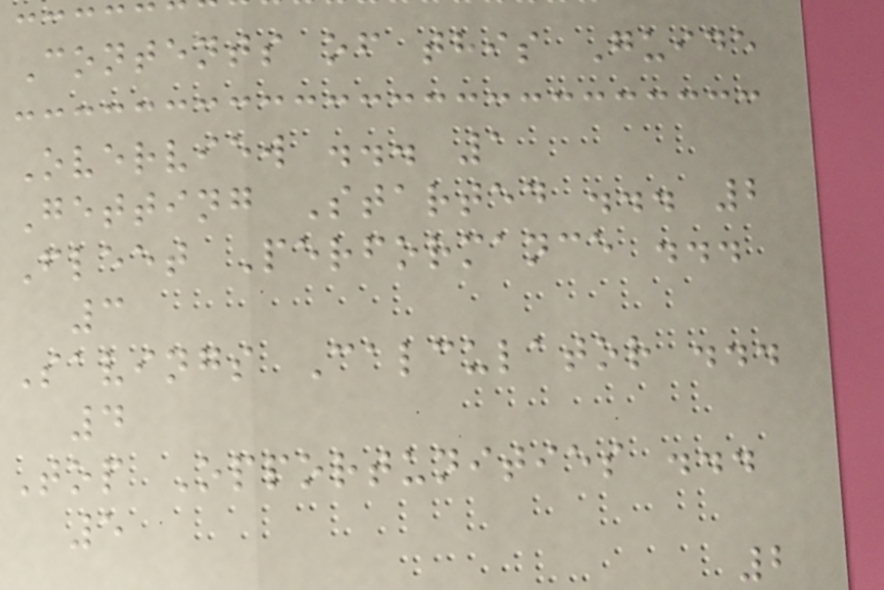Contents of this Guide
Overview ... 1
Getting Started ... 2
Fleet Performance ...
3
Savings Calculator ...
4
Top Opportunities ...
5
2
